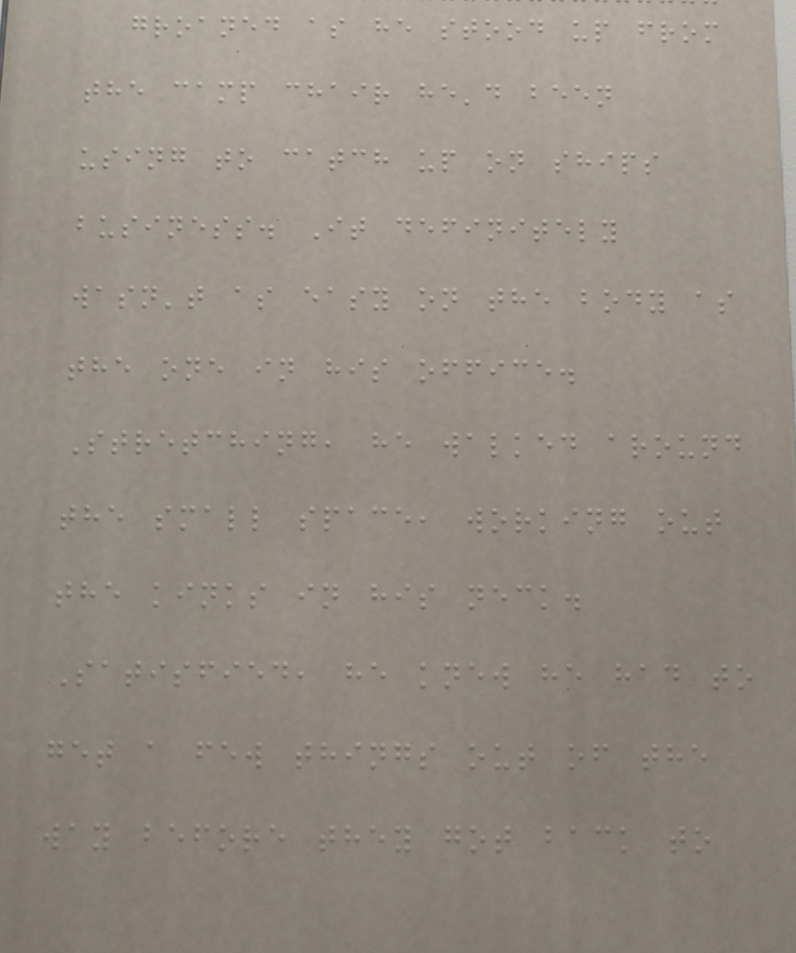groaned as he stood up from
the camp chair he'd been
using to catch up on ships
business. It definitely
wasn't as easy on the body as
the one in his office.
Stretching, he walked around
the small space, working out
the kinks in his neck.
Satisfied, he knew he had to
get a few things out of the
way before they got back to
